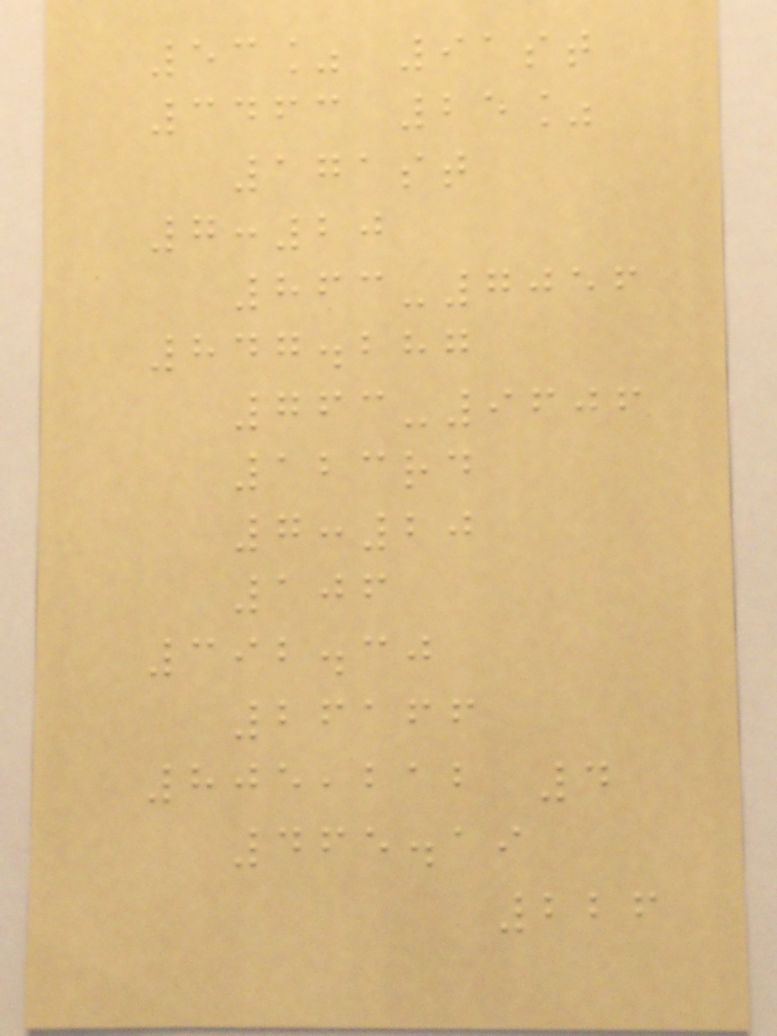53% 91st
3463 25%
171st
7:20
863-7056
847.287
763-9606
123rd
7:20
106
392.30
26166
805,212 4
465.19
226
